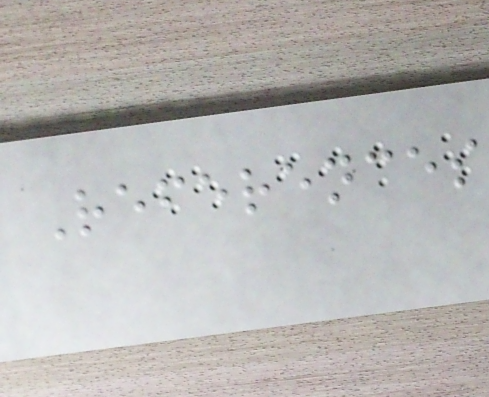References
